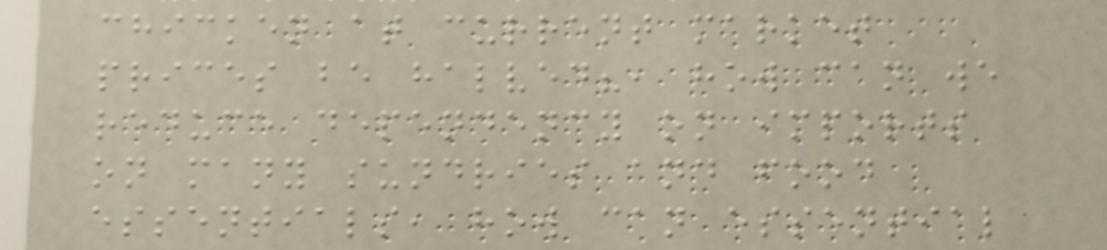chicken at current market
prices be halved?, how can we
reduce dependency on imports
on many sundries and food
essentials, how can essential
